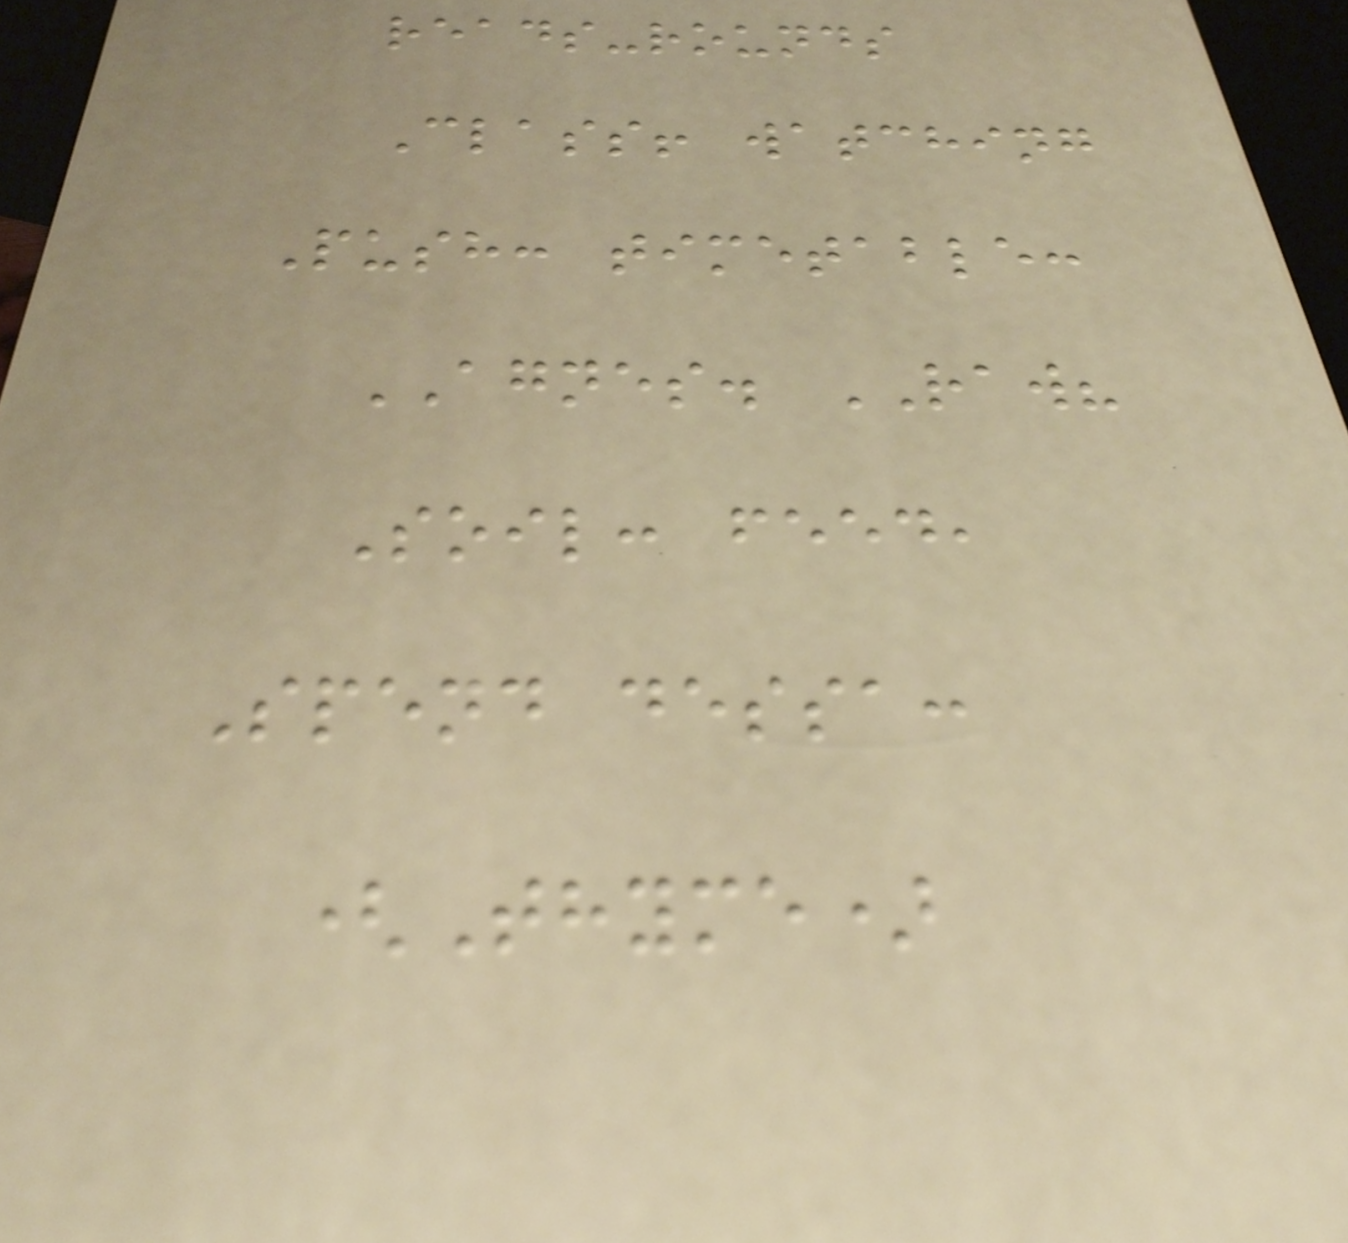reads-rounds
Class! watching
Push: timetable:
AGNES. RAW?
Soil: feed,
Spend dessa:
(Thyme)
